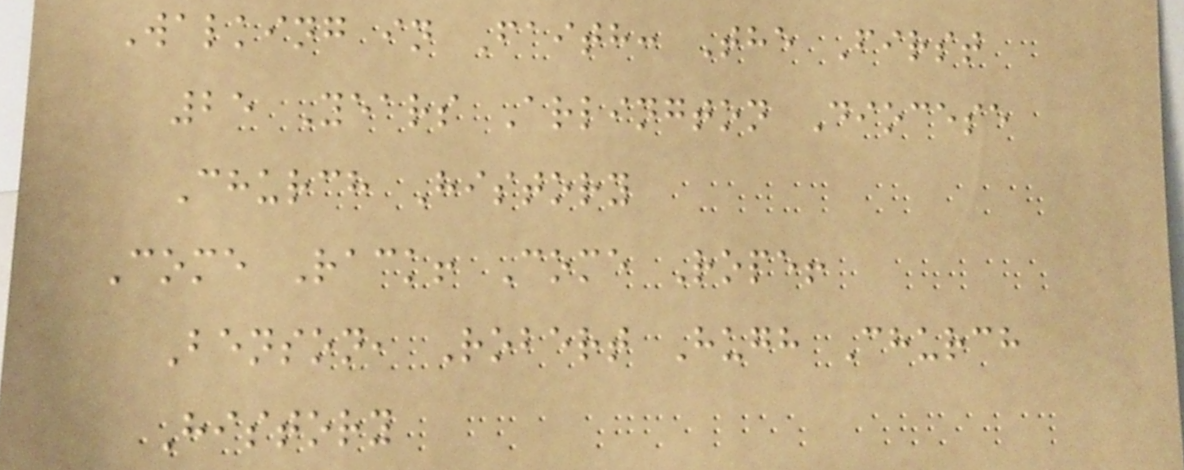Walking in Faith: The First
25 Years Arlington Diocese
Church History
Come Rack! Come Rope!
Benson, Robert Hugh Church
History
